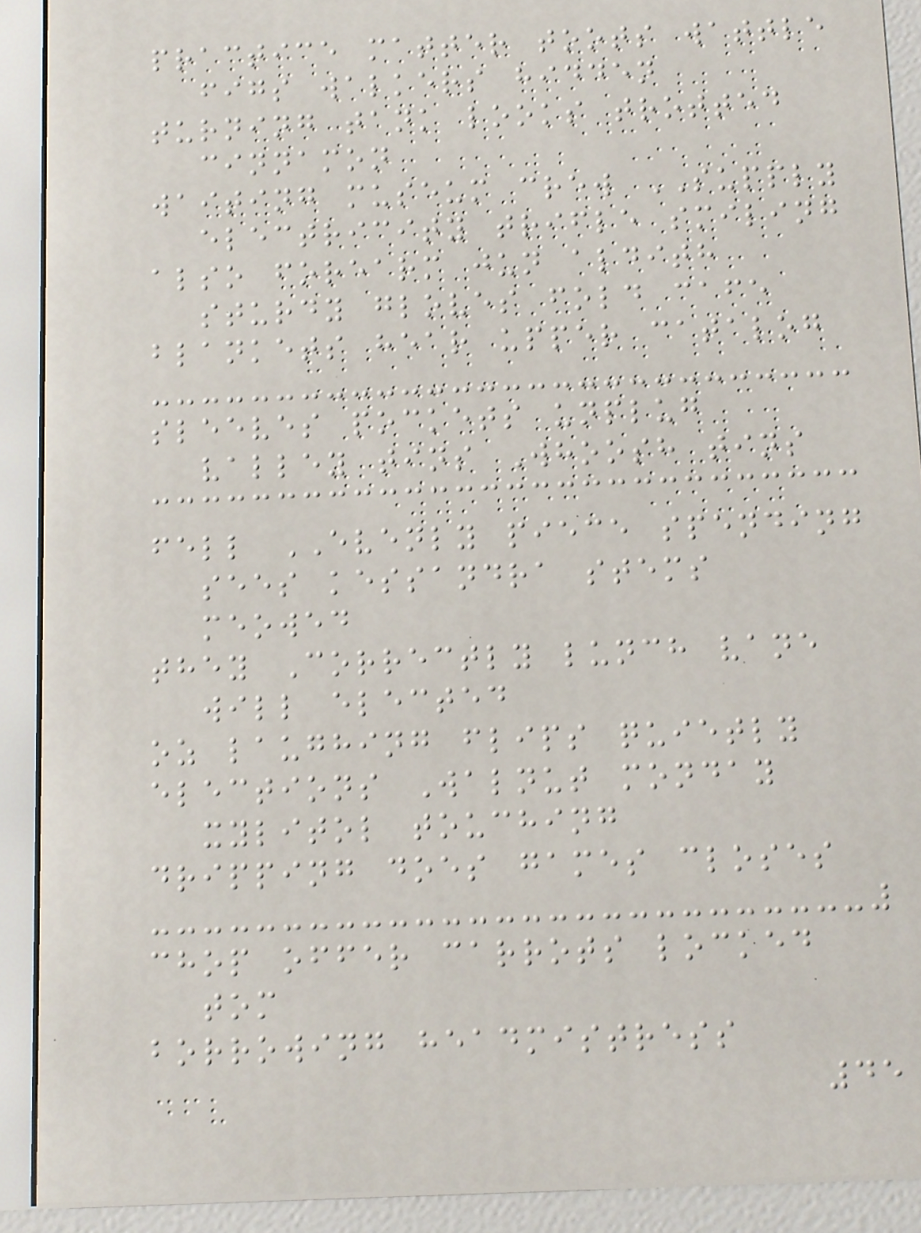practice matter toots wattle
figs walkers hidden
turning tank looks trotted
cinnamon
waiting museum crew SUPPLY
electricity trifle smiling
also forearm jun aldith
sturdy gloves fold cafe
blankets hear upper catalog
sleeves pockets unplug
valley tins Whoosh tins
fell EVENLY piece spending
sees kessandra stems
meowed
they Correctly lunch vane
will elected
oz laughing flips quietly
elections Walnut monday
xylitol touching
dripping does games closes
chop offer carrots locked
tom
borrowing headmistress
45
